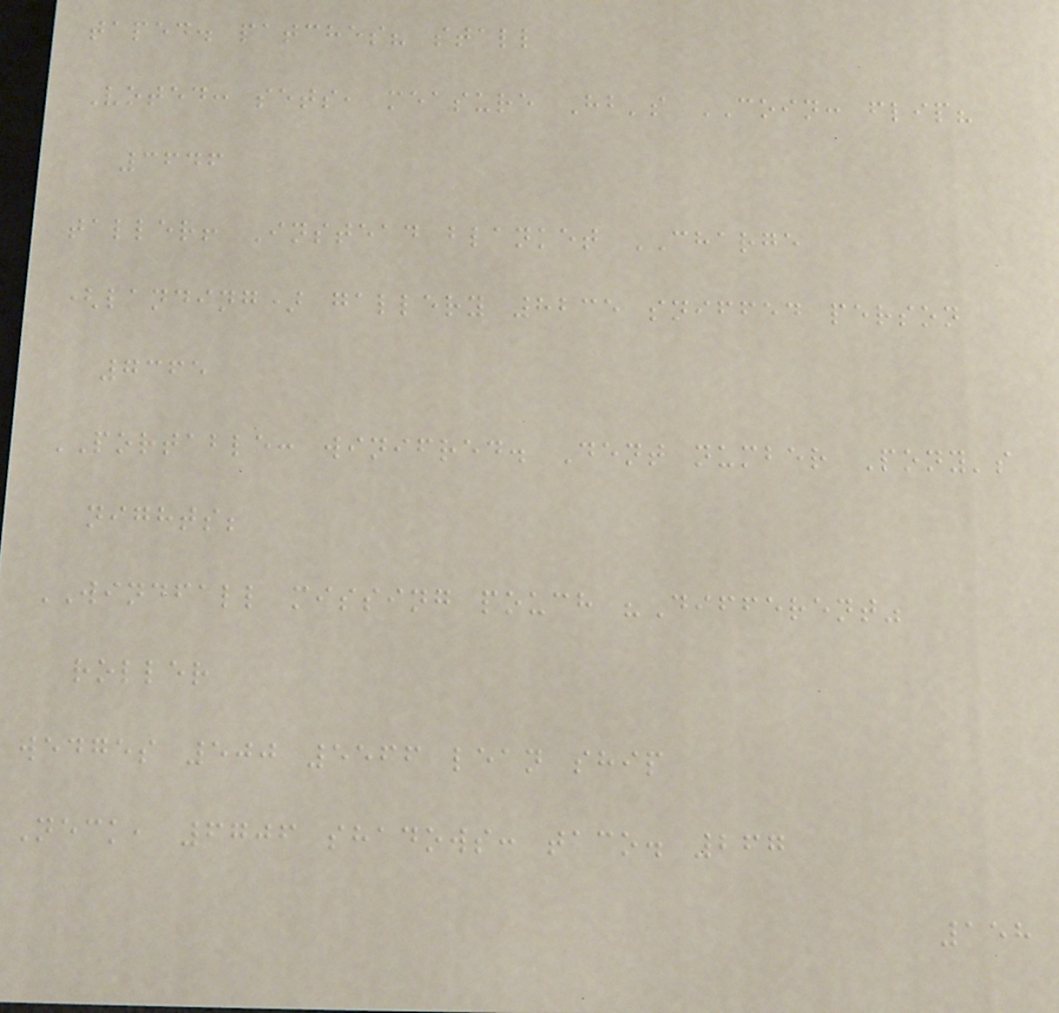taped. patches? stall
Voted: sets, measure Hb's COIN: flip?
3646
taller! Instead blanket CHARGE
(landing) gallery 8235 sniffed person
7365
PORTABLE: winifred. Dent number Pony's
nights;
WINDFALL missing pouch "Different"
roller
wedges 500 5566 lean ship
Neck, 6706 shadows: taco. 267
158
